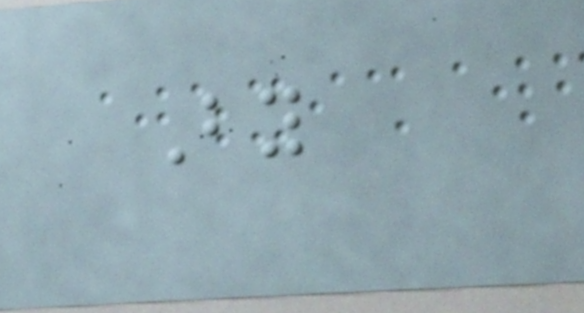By
